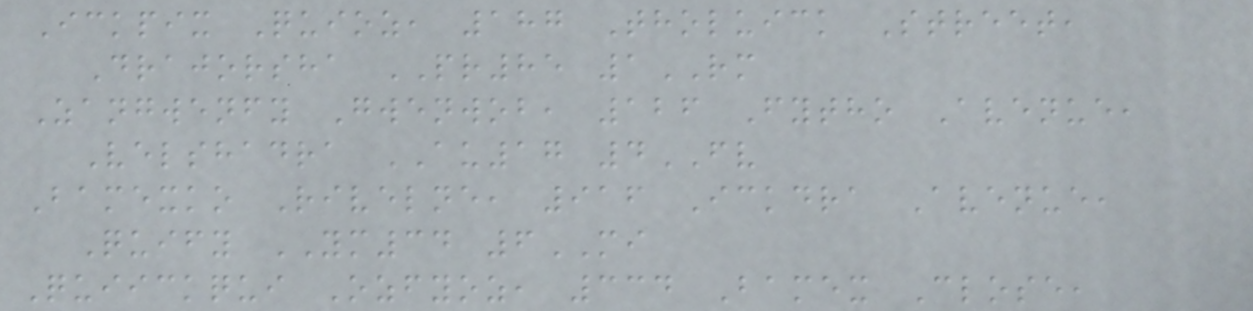Ickpix Quioz, 187 Tholuick Street,
Drajorsha PR85 1RM
Zangwenfy Gwenwob, 126 Fytho Avenue,
Velshadra AU17 4FV
Bamexko Rivelne, 916 Ickdra Avenue,
Quify YM34 6MI
Quiickqui Ozfyoz, 334 Bamex Close,
